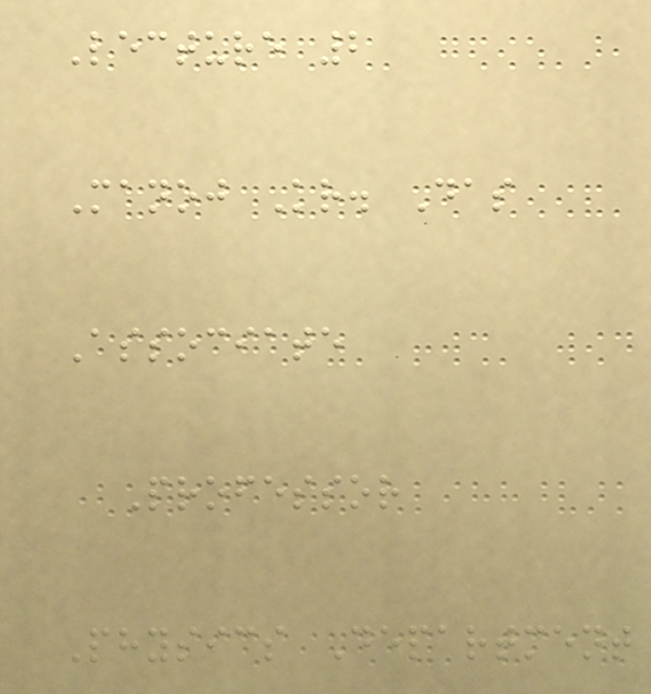Lecture 2
Manoj Kr. Das
Associate
Professor
Physics Department
